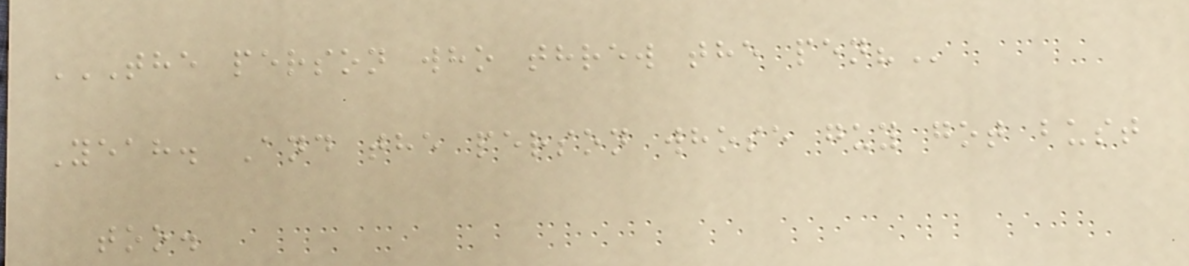THE PERSON WHO THREW THE PEN?
Yeah. And the person whose guy got bust
too.
